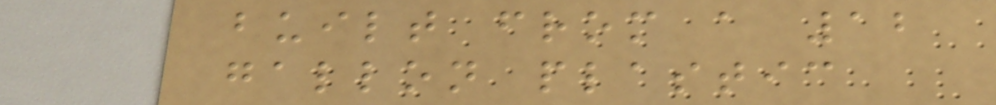built from a 12
gallon plastic
